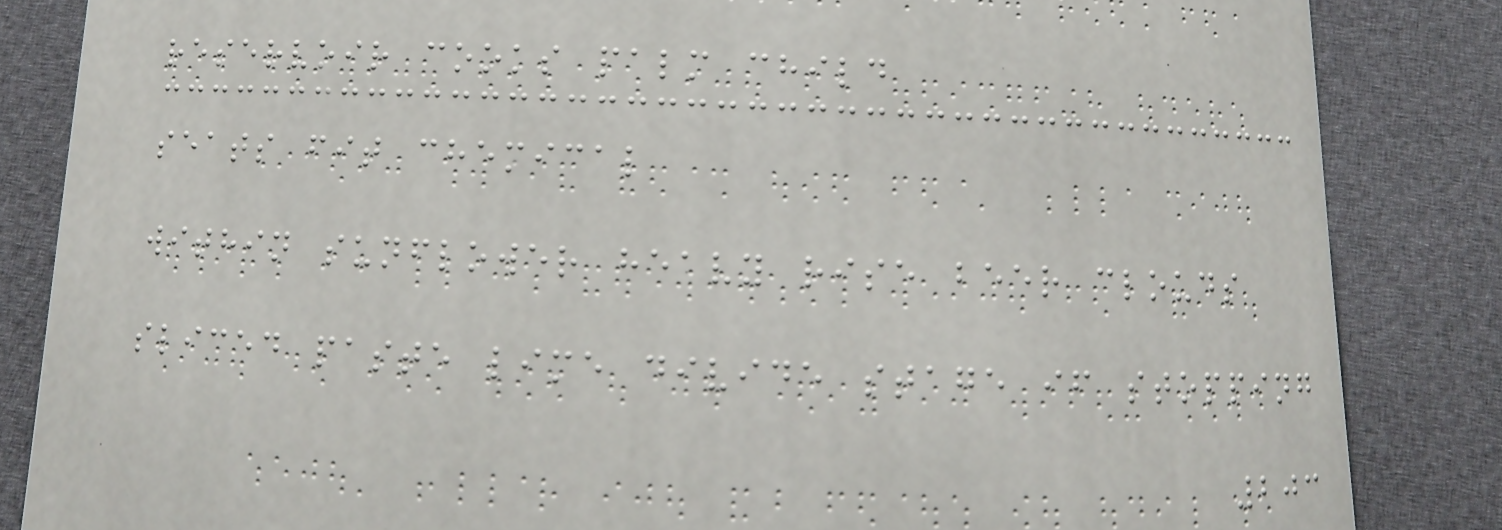reservoir cooks palm child
seats fit chemical
within sunflower heavy rise beer clouds
sliced paste lime divide stage if stopping
203
